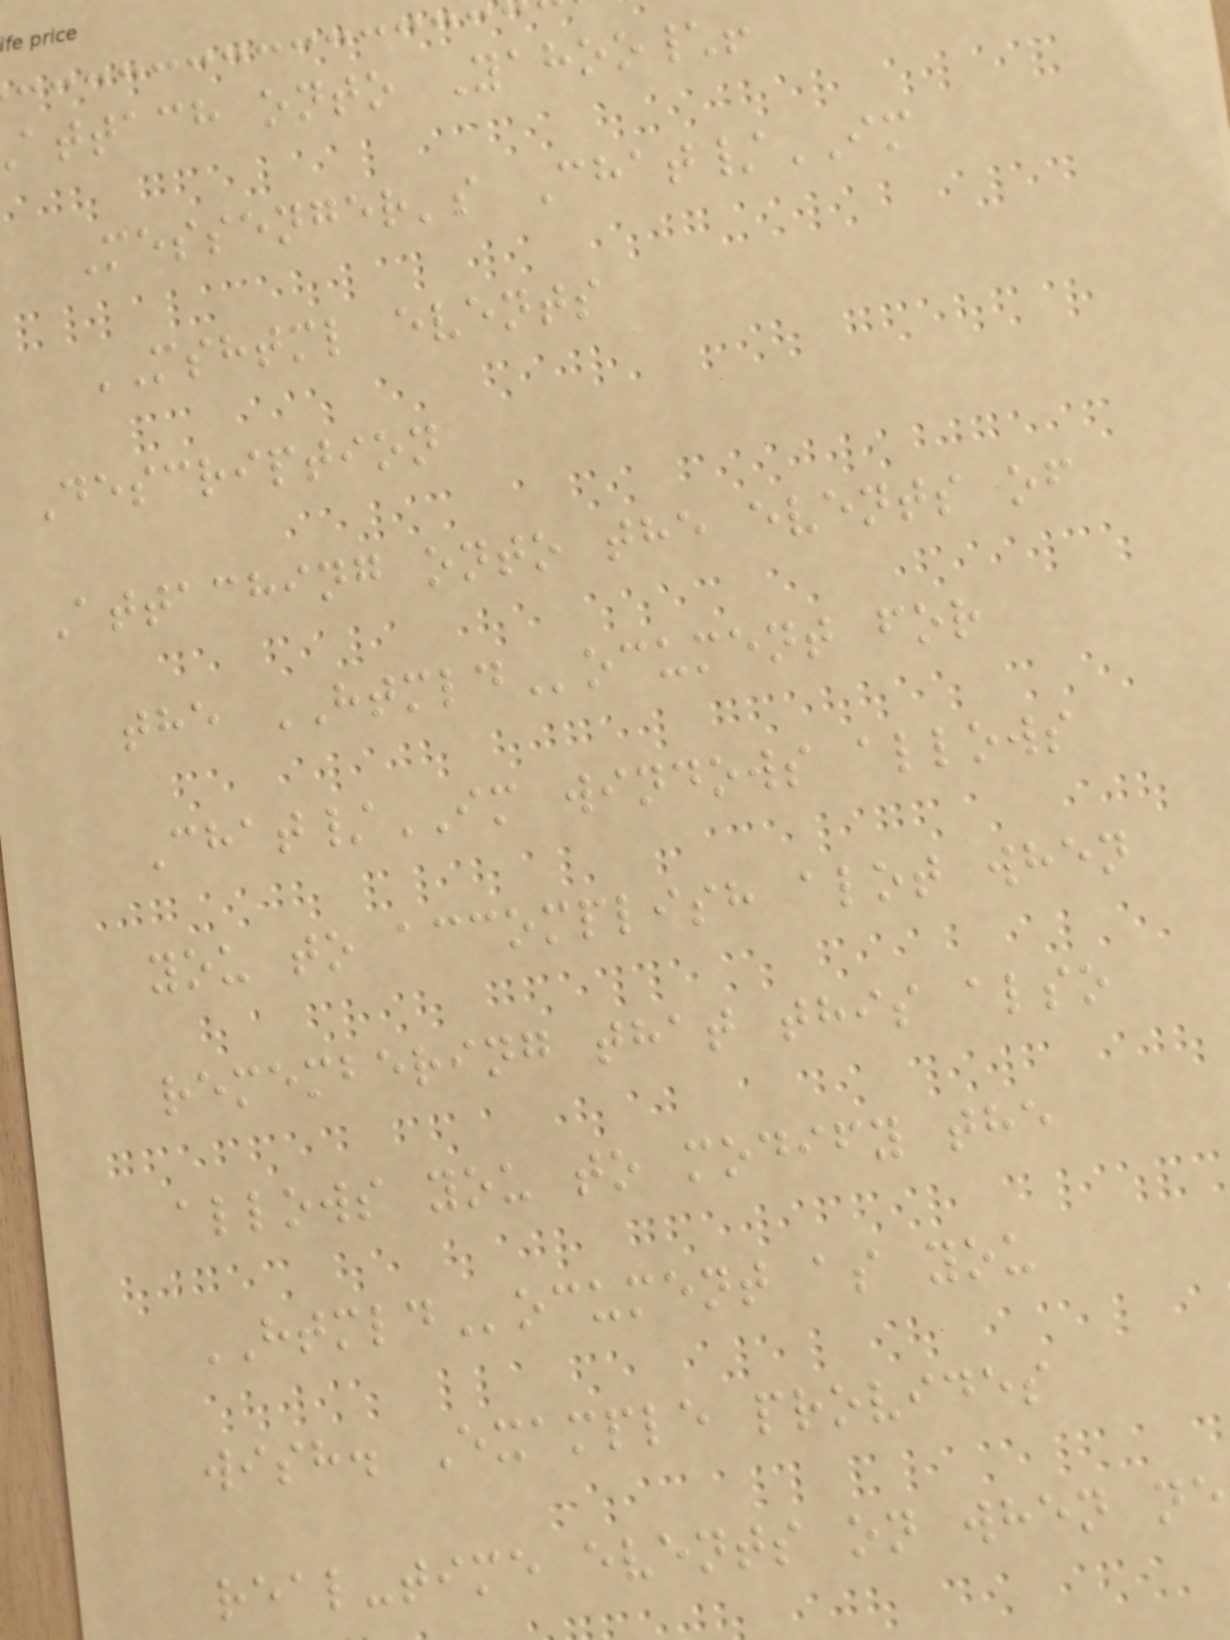attach onto Yahoo\!
Messenger's Chat/IM
MSHTML events
Description
Attaching onto the events of
the HTMLDocument for
Chat/IM windows allows
you to accomplish alot when
remembering that this also
allows you to modify the
HTMLDocument as you
wish. Example provides
real-time events on when ne
